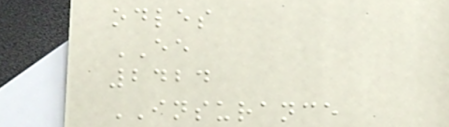odles
EE
2424
INSURANCE
